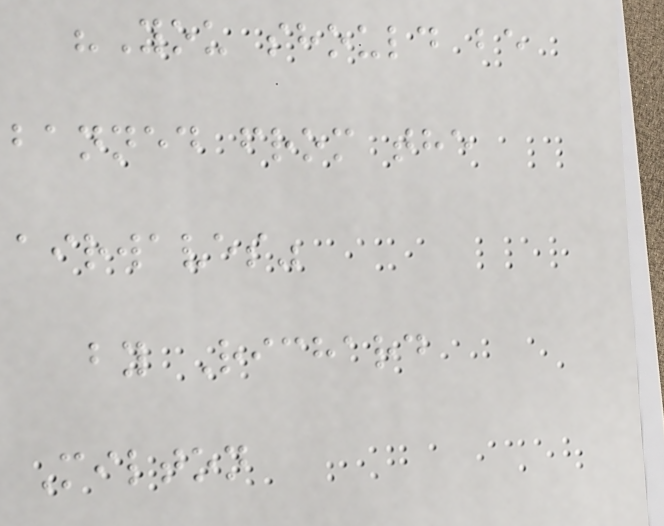"You should be
banned from the
airwaves"
by Richard
Milton
